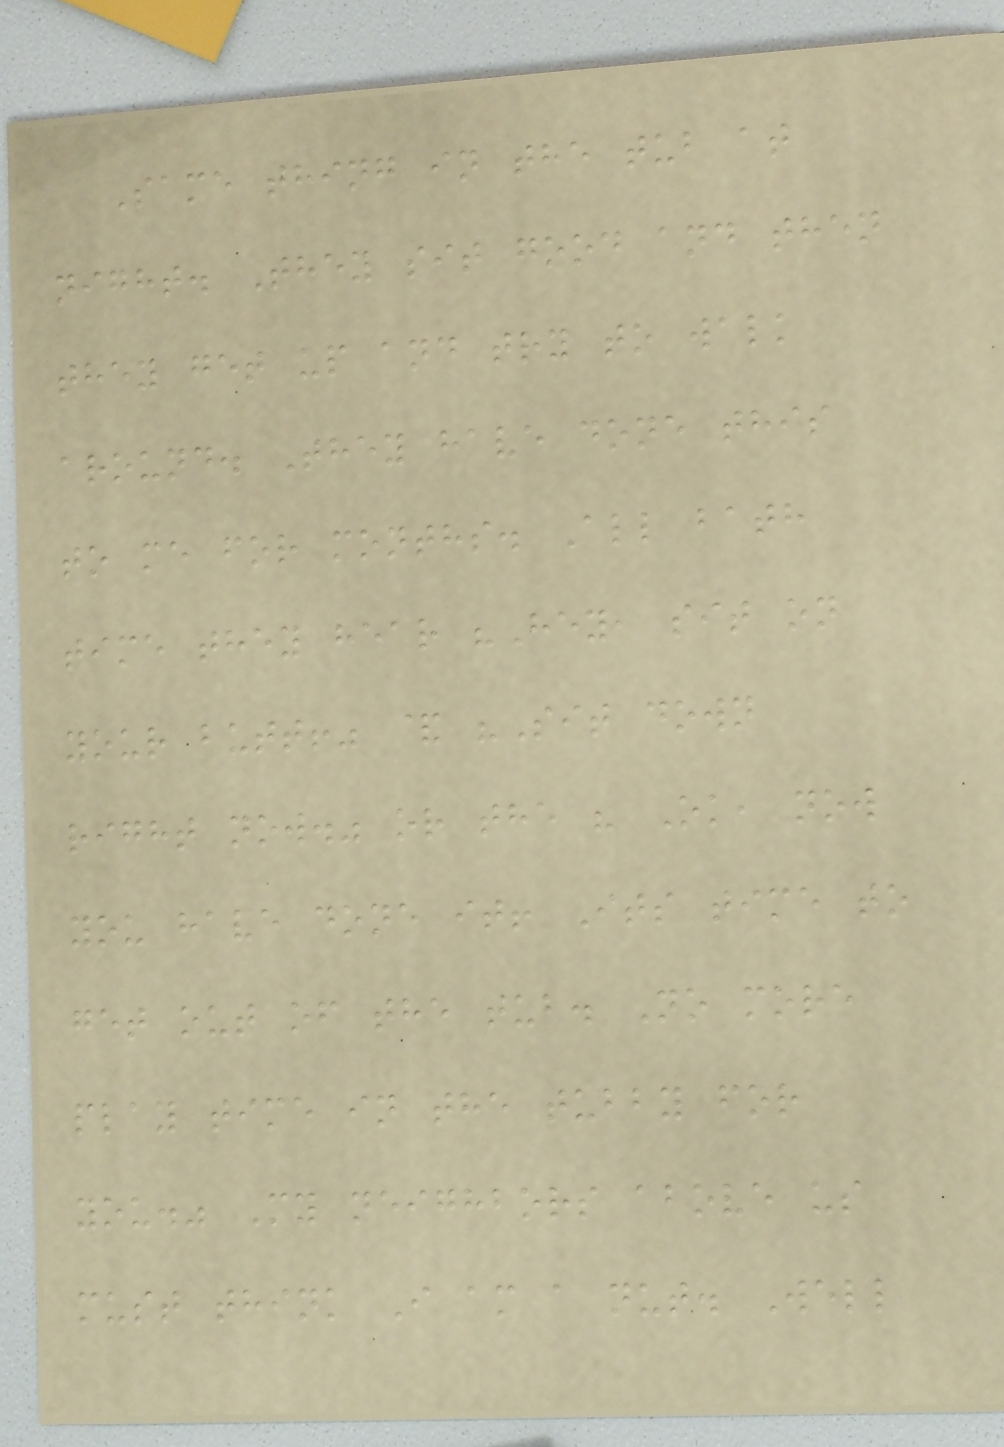Same thing in the tub at
night. They sit good and then
they get up and try to walk
around. They have done this
to me for months. All bath
time they hear "Hey, sit on
your butt!" & "Sit down
right now." or the " Ok, now
you have done it! Its time to
get out of the tub. No more
play time in the tubby for
you." My neighbors above us
must think I am a nut. Well
